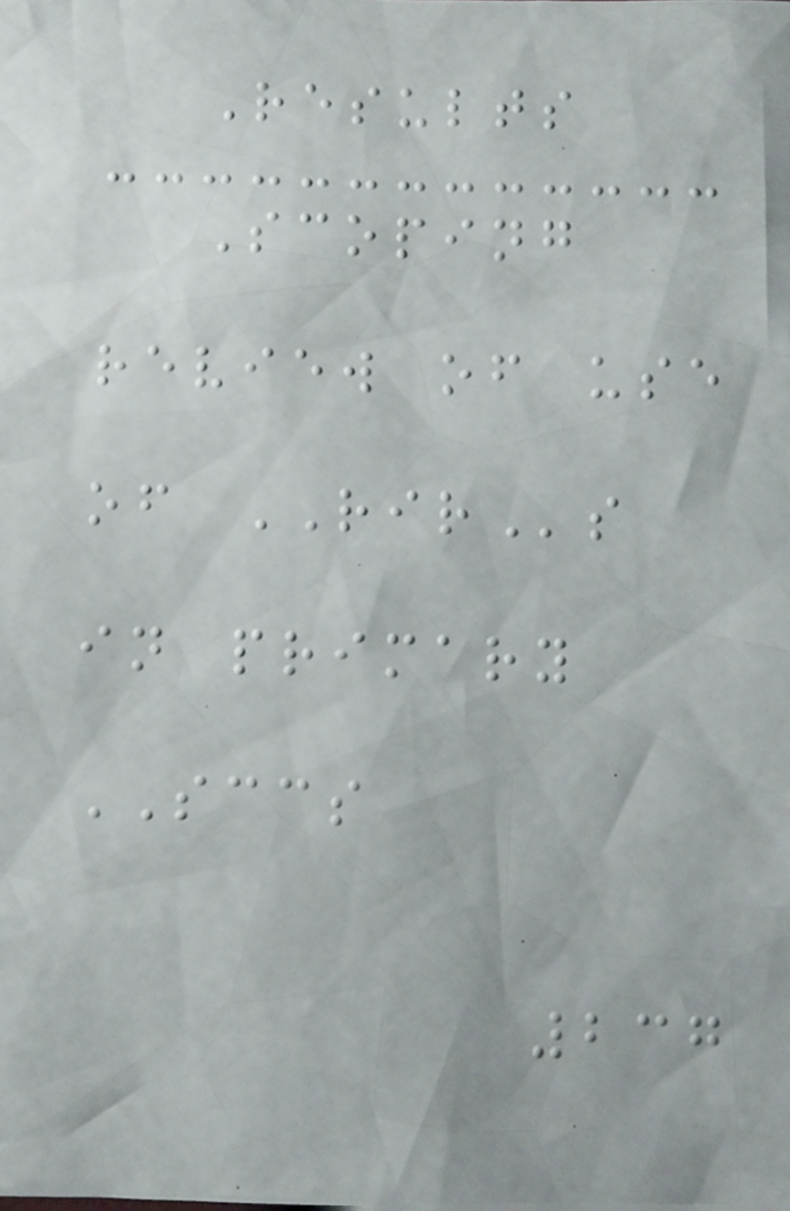Results
Scoping
review of use
of RIRs
in primary
SCCS
237
